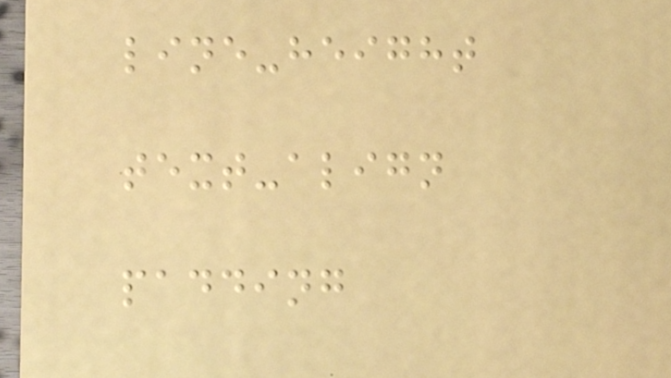line-height
text-align
padding
